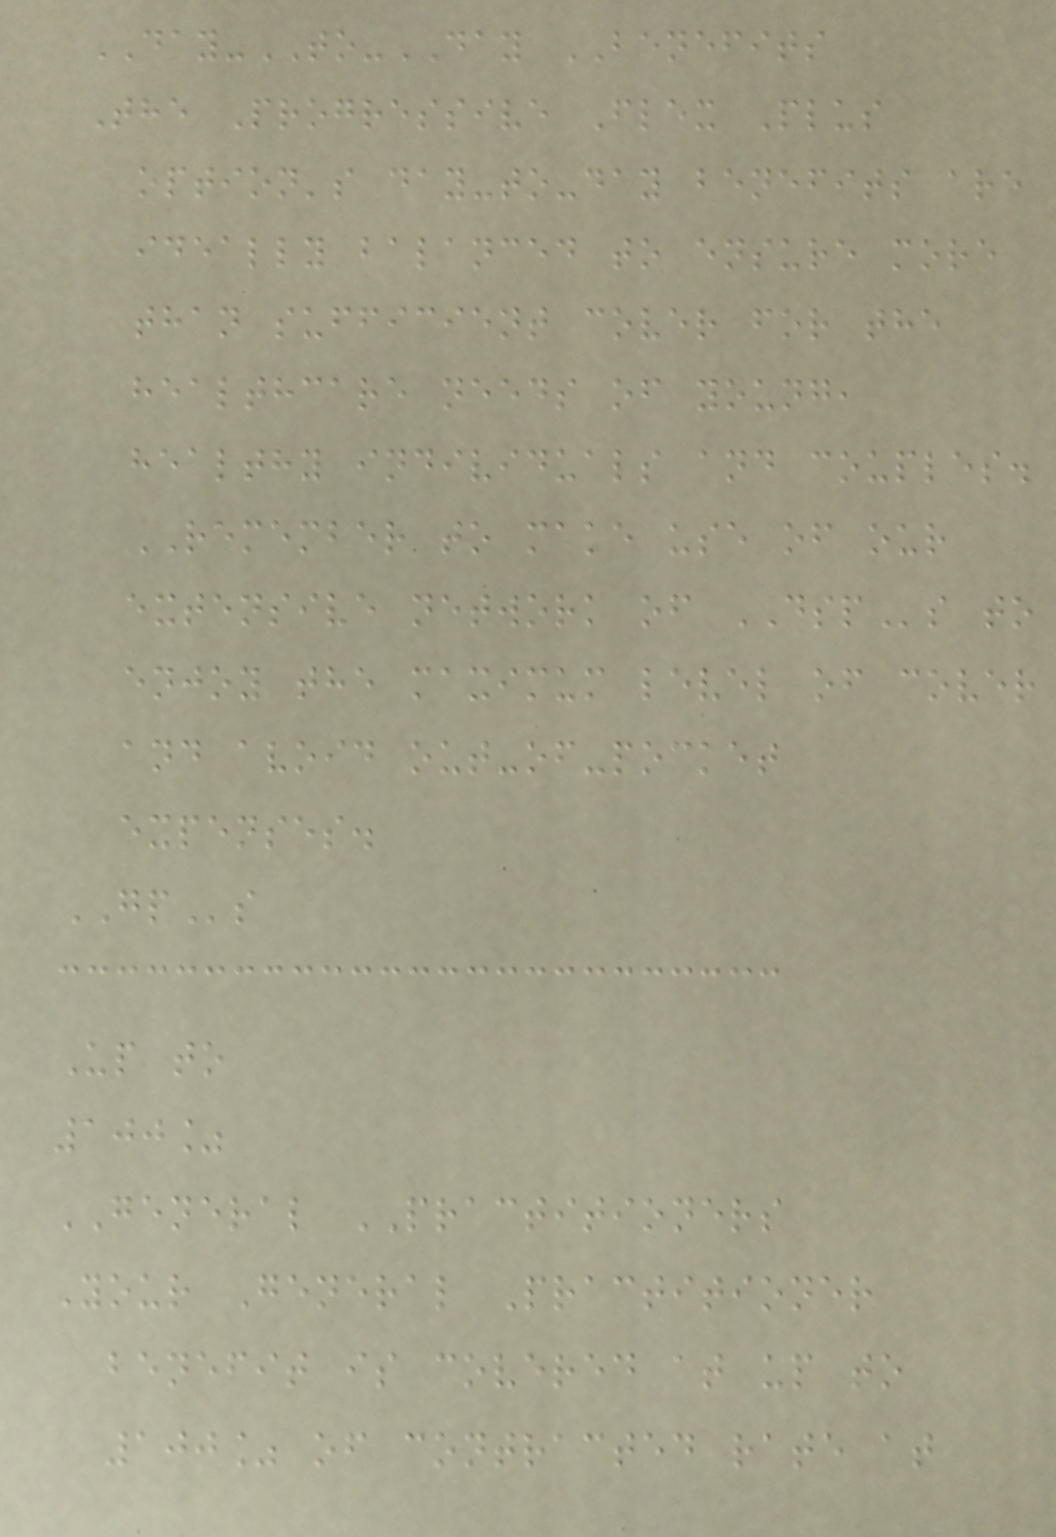DAY-TO-DAY BENEFITS
The Progressive Flex Plus
option's day-to-day benefits are
ideally balanced to ensure more
than sufficient cover for the
healthcare needs of young,
healthy individuals and couples.
REMEMBER to make use of our
extensive network of DSPs to
enjoy the maximum level of cover
and avoid out-of-pocket
expenses.
GPs
Up to
100%
GENERAL PRACTITIONERS
Your General Practitioner
benefit is covered at up to
100% of contracted rate at
